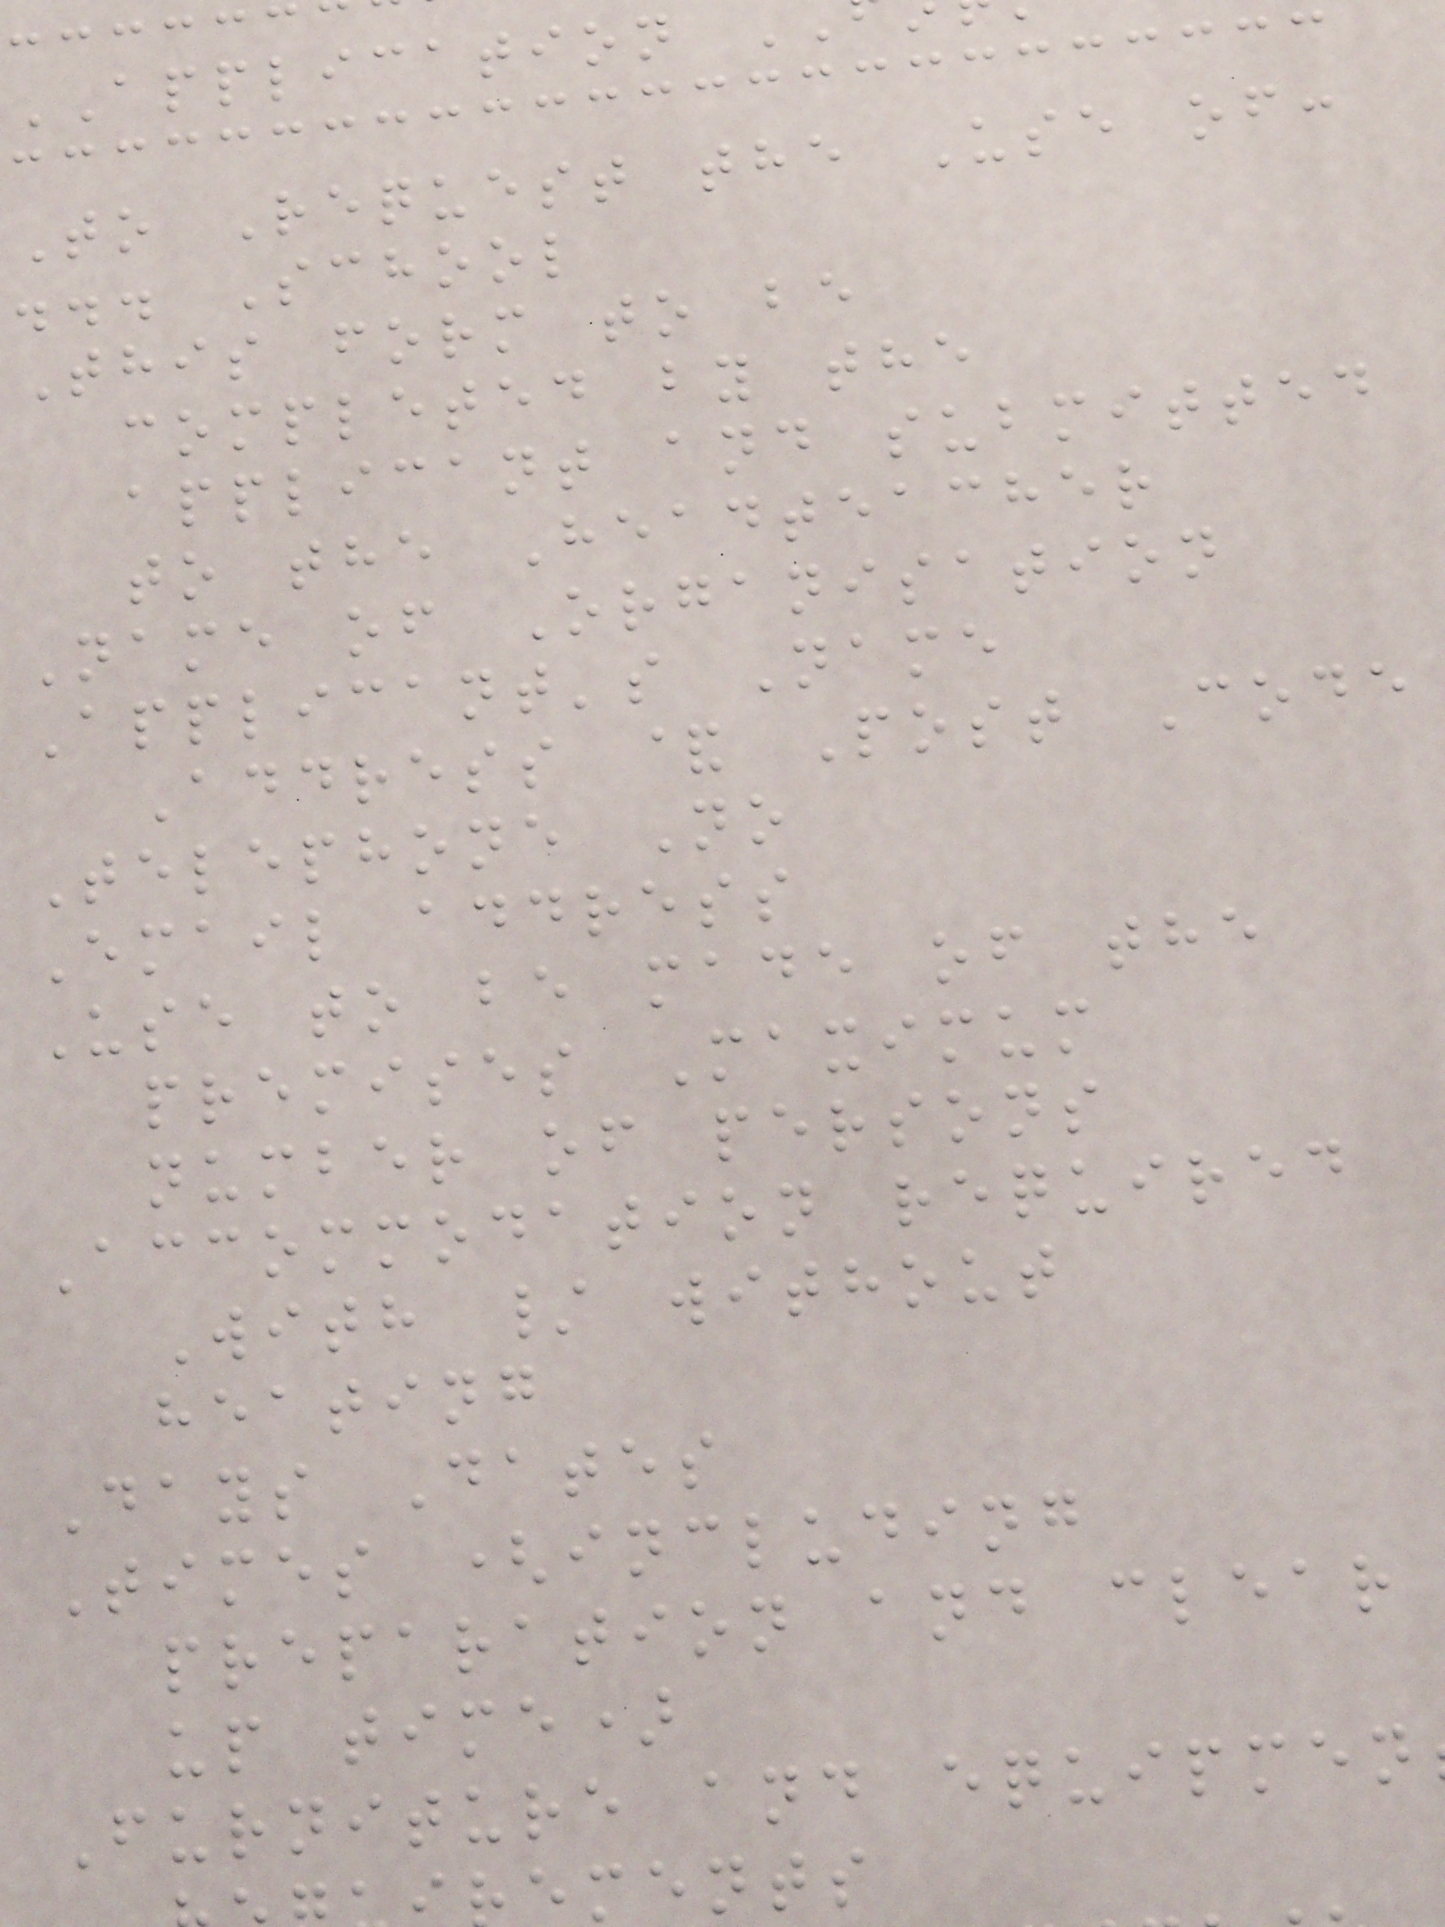APPLICATION
To Request the Use of:
... School
This form to be
completed by the
applicant and submitted
to the Headteacher
Name of Organisation
Applicant's Name
Address & Post Code
Telephone No
Email address
Use to be made of the
premises Maximum
number of persons
Accommodation required
With / without
heating
Days Dates
Times (including
preparation and clear
up time)
Furniture and equipmen
ements
